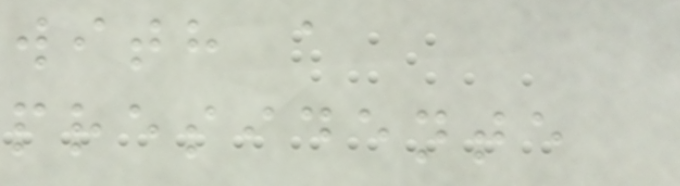with a
presidente
